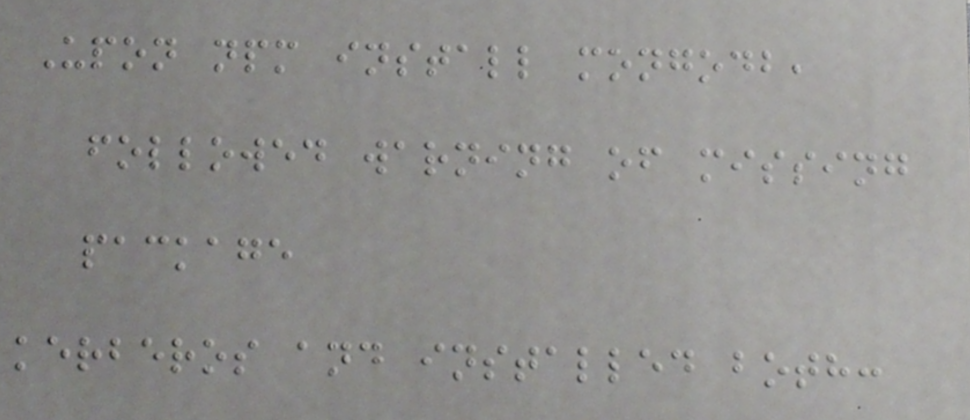Upon npm install mongodb,
followed warning of missing
package
kerberos and installed both:
